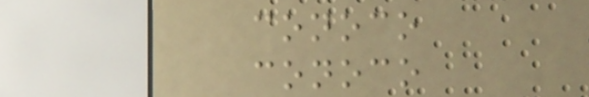conoco
conoco
